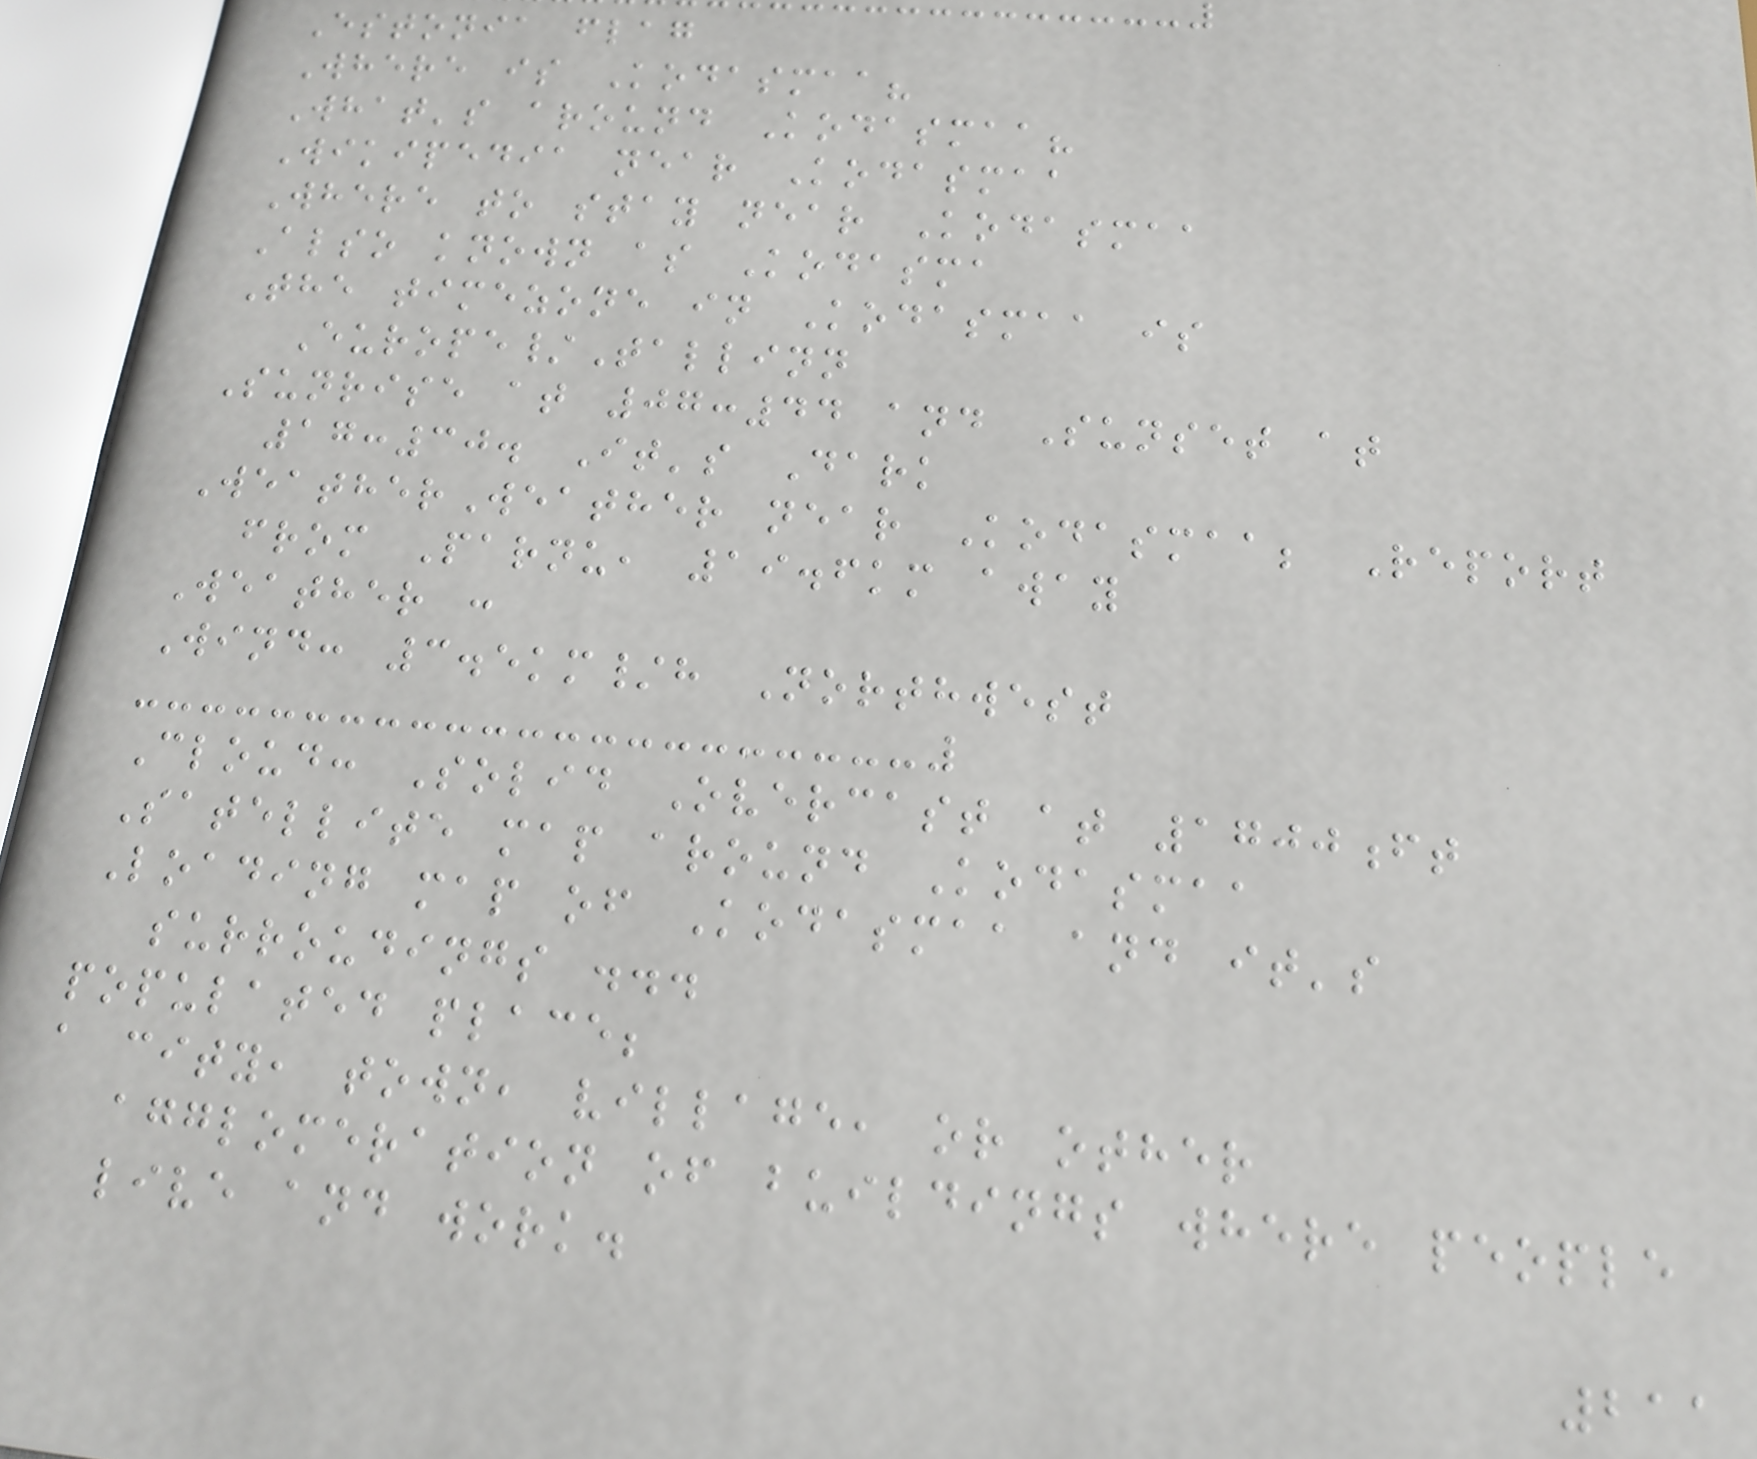Estonia flag
Where is Kodasmaa?
What's around Kodasmaa?
Wikipedia near Kodasmaa
Where to stay near Kodasmaa
Also known as Kodasma
The timezone in Kodasmaa is
Europe/Tallinn
Sunrise at 07:44 and Sunset at
17:30. It's Dark
WeatherWeather near Kodasmaa; Report
from Parnu, 19.6km away
Weather :
Wind: 3.5km/h Northwest
Cloud: Solid Overcast at 1700ft
Satellite map around Kodasmaa
Loading map of Kodasmaa and it's
surroudings ...
populated place;
a city, town, village, or other
agglomeration of buildings where people
live and work.
211
